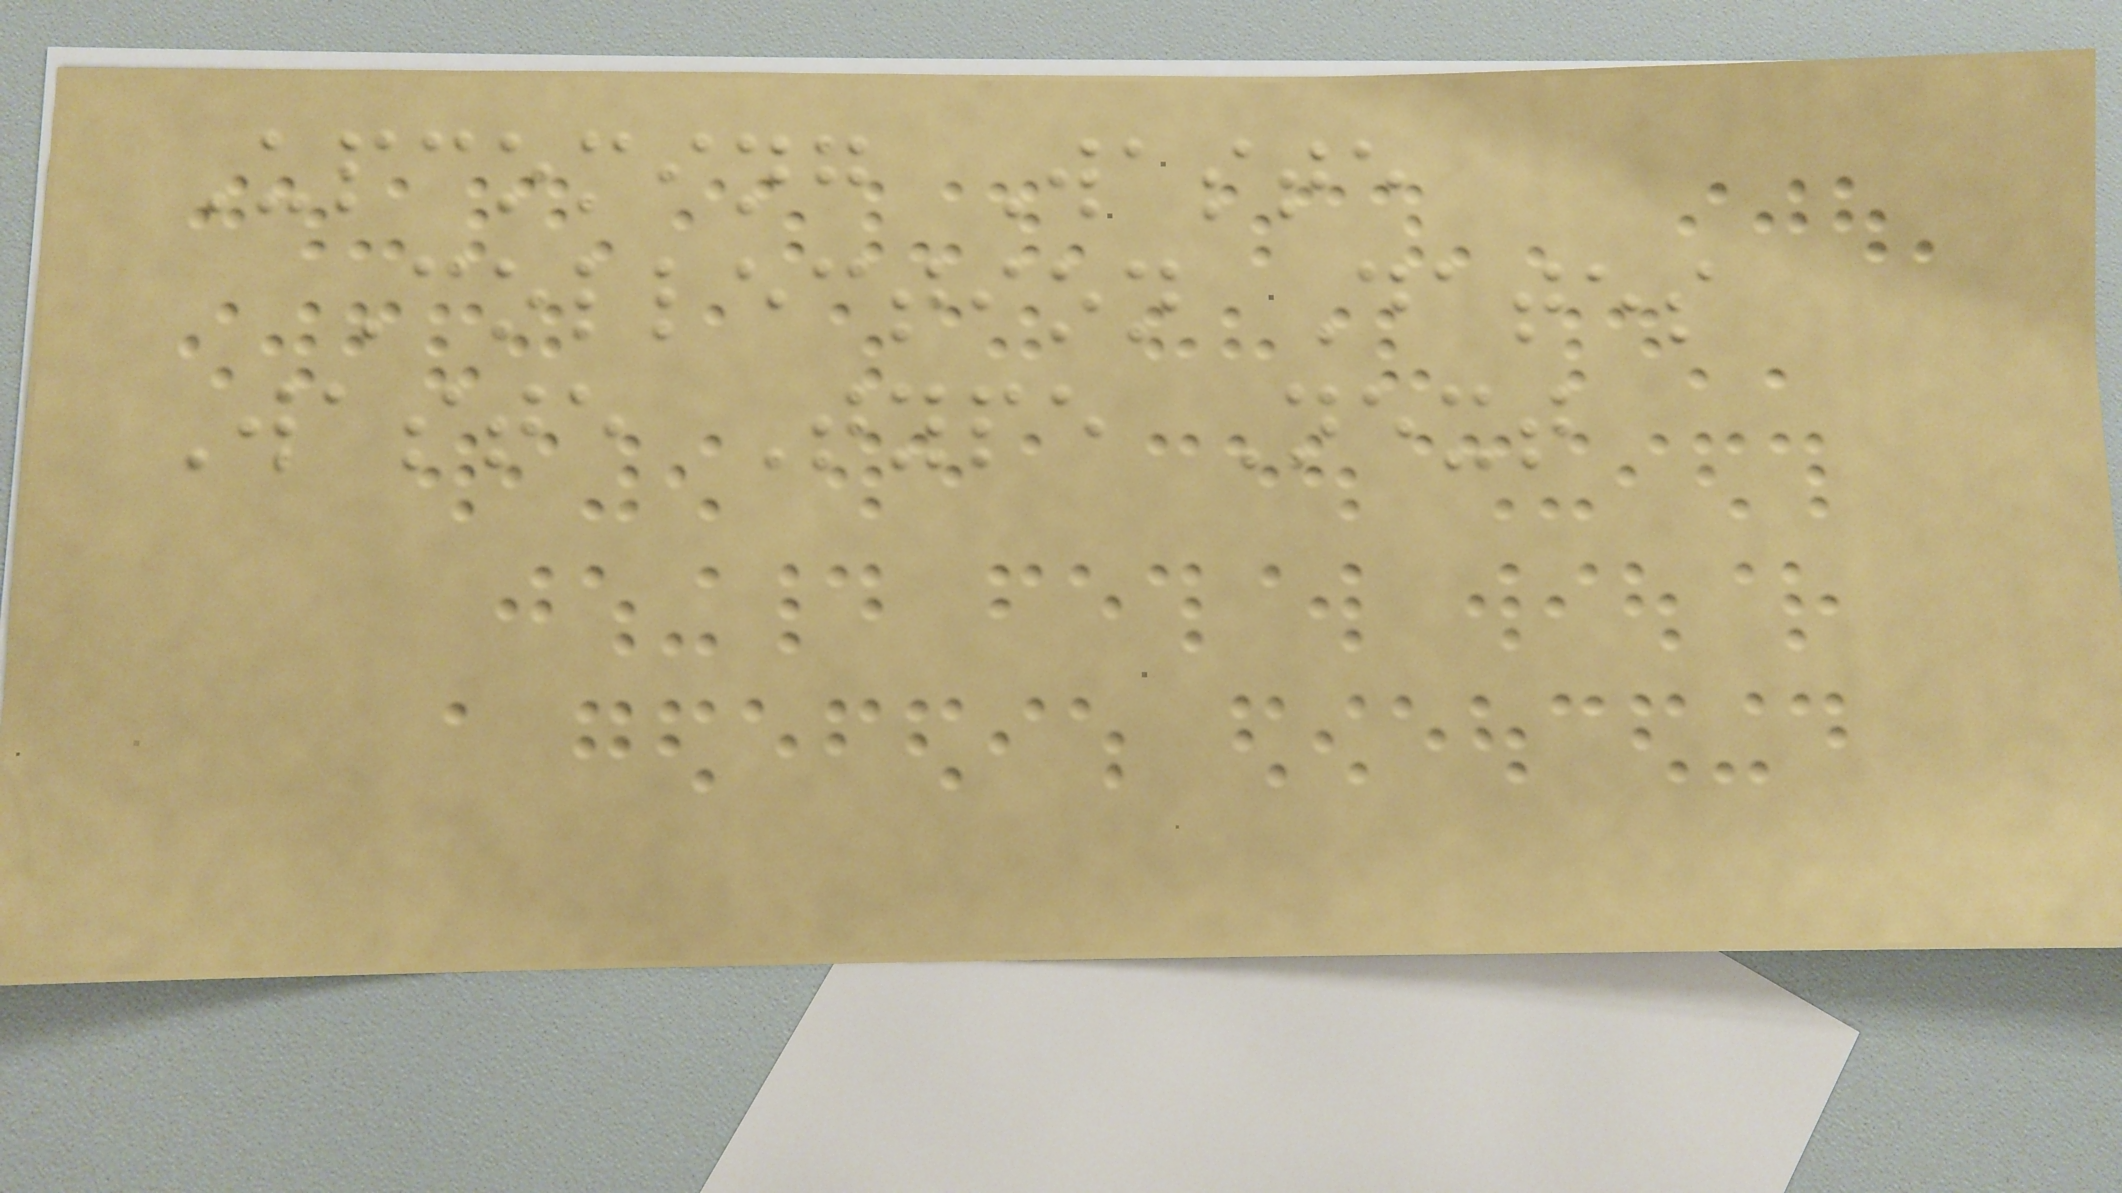Upcoming Waste
Collection Dates
Waste Type Next
